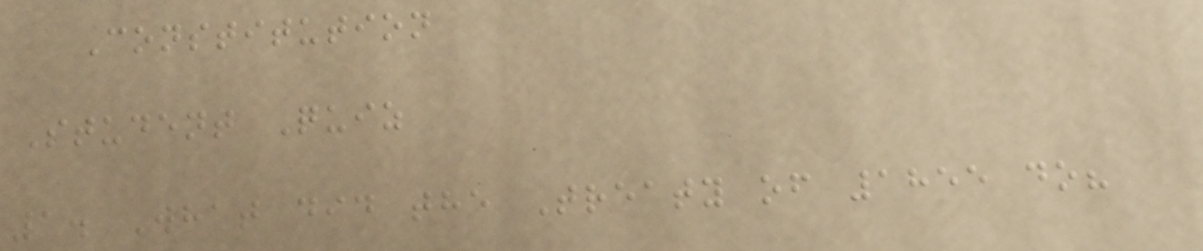Constitution
Student Quiz
1. What did the Treaty of 1855 do?
